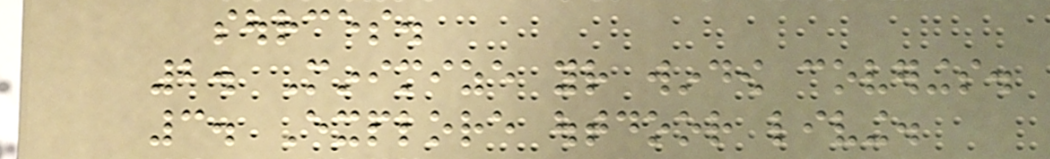sources.
2. Minimize your window coverings.
3. Explore outdoor living.
